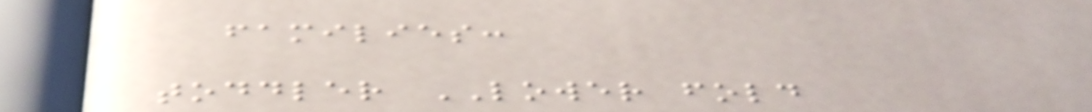families:
toddler LOWER fold
